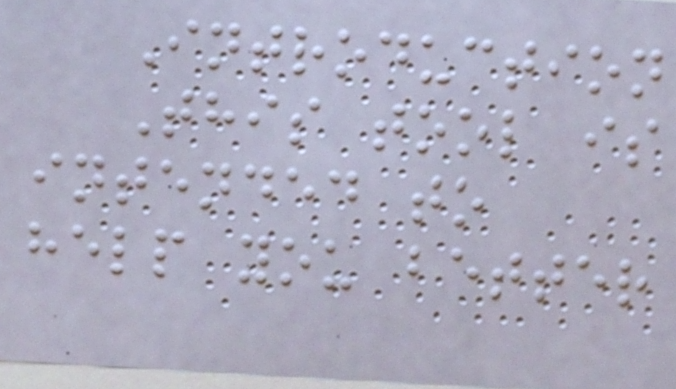Introduction
This tool is
intended to
help you better
